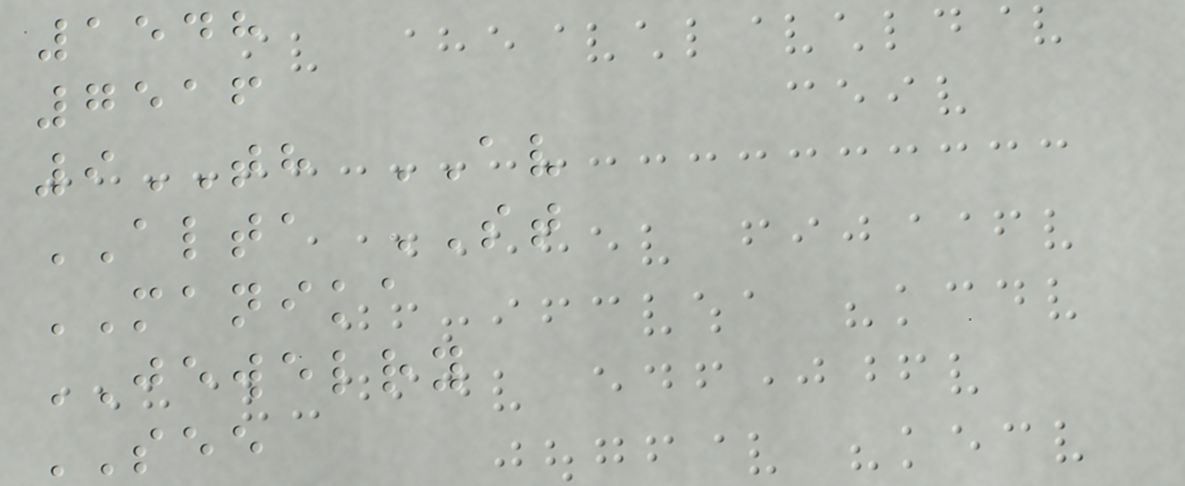1548
7516
9TH AV
ALTA ST
MANIKA
JEWELRY
SEE
